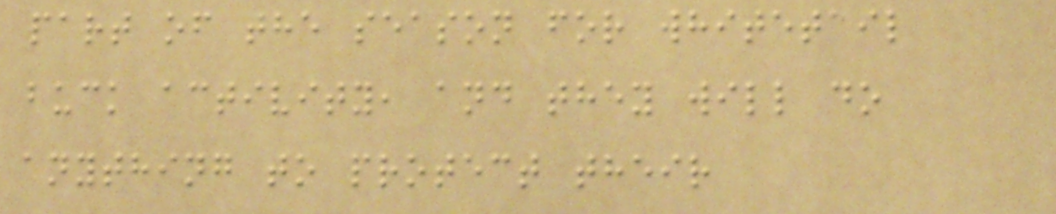part of the season for whitetail
buck activity, and they will do
anything to protect their
